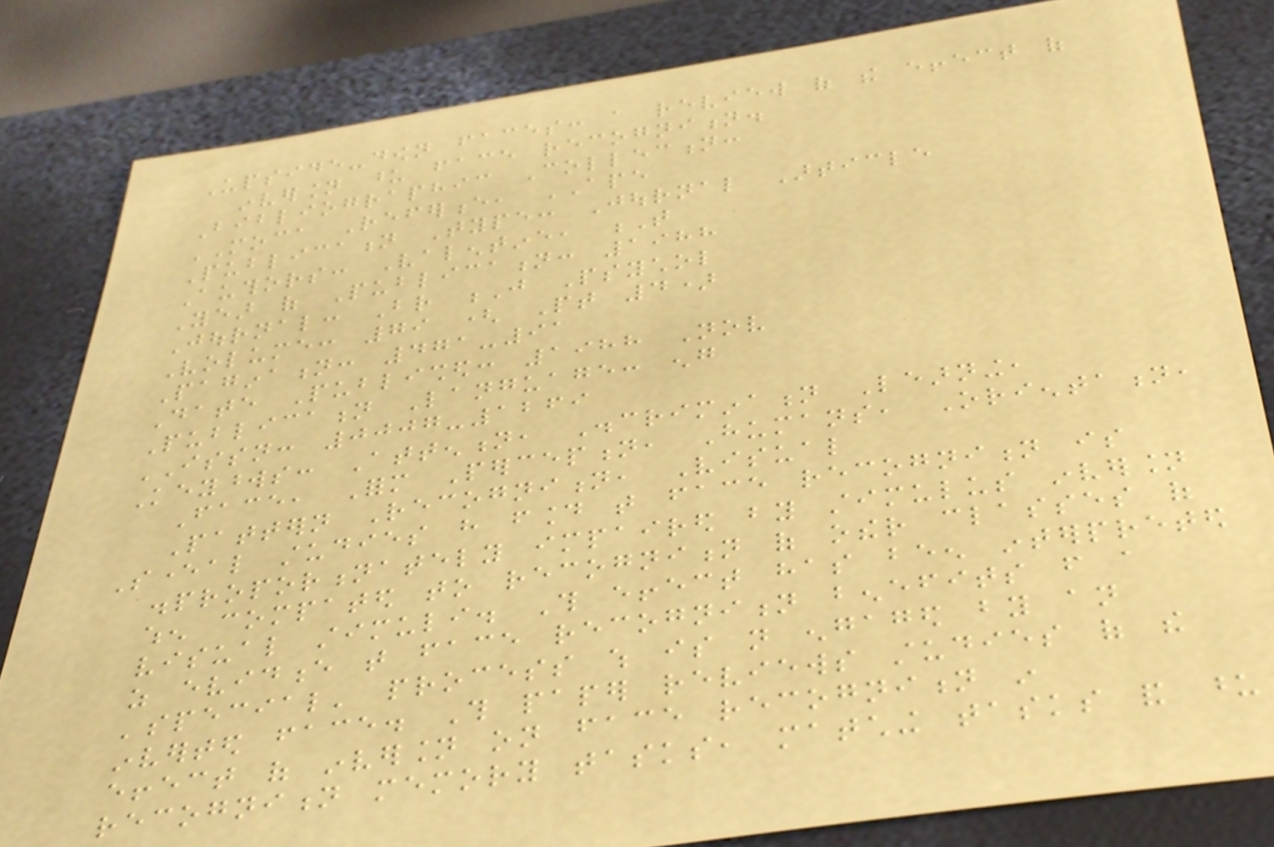Upside-down faces: a review of the effect of
inversion upon face recognition.
Bibliographic Collection:
MOCA Reference, APE
Publication Type: Journal Article
Authors: Valentine, T
Year of Publication: 1988
Journal: Br J Psychol
Volume: 79 ( Pt 4)
Pagination: 471-91
Date Published: 1988 Nov
Publication Language: eng
ISSN: 0007-1269
Keywords: Attention, Discrimination Learning,
Face, Form Perception, Humans, Orientation,
Pattern Recognition, Visual
Several studies have found that face recognition is
disproportionately impaired by stimulus inversion
when compated to recognition of other classes of
visual stimuli. This effect has been interpreted
as evidence that face recognition benefits from a
'special' process which is not engaged by an
inverted face. This paper reviews studies of the
effect of inversion on face recognition in
recognition memory tasks, matching tasks and upon
